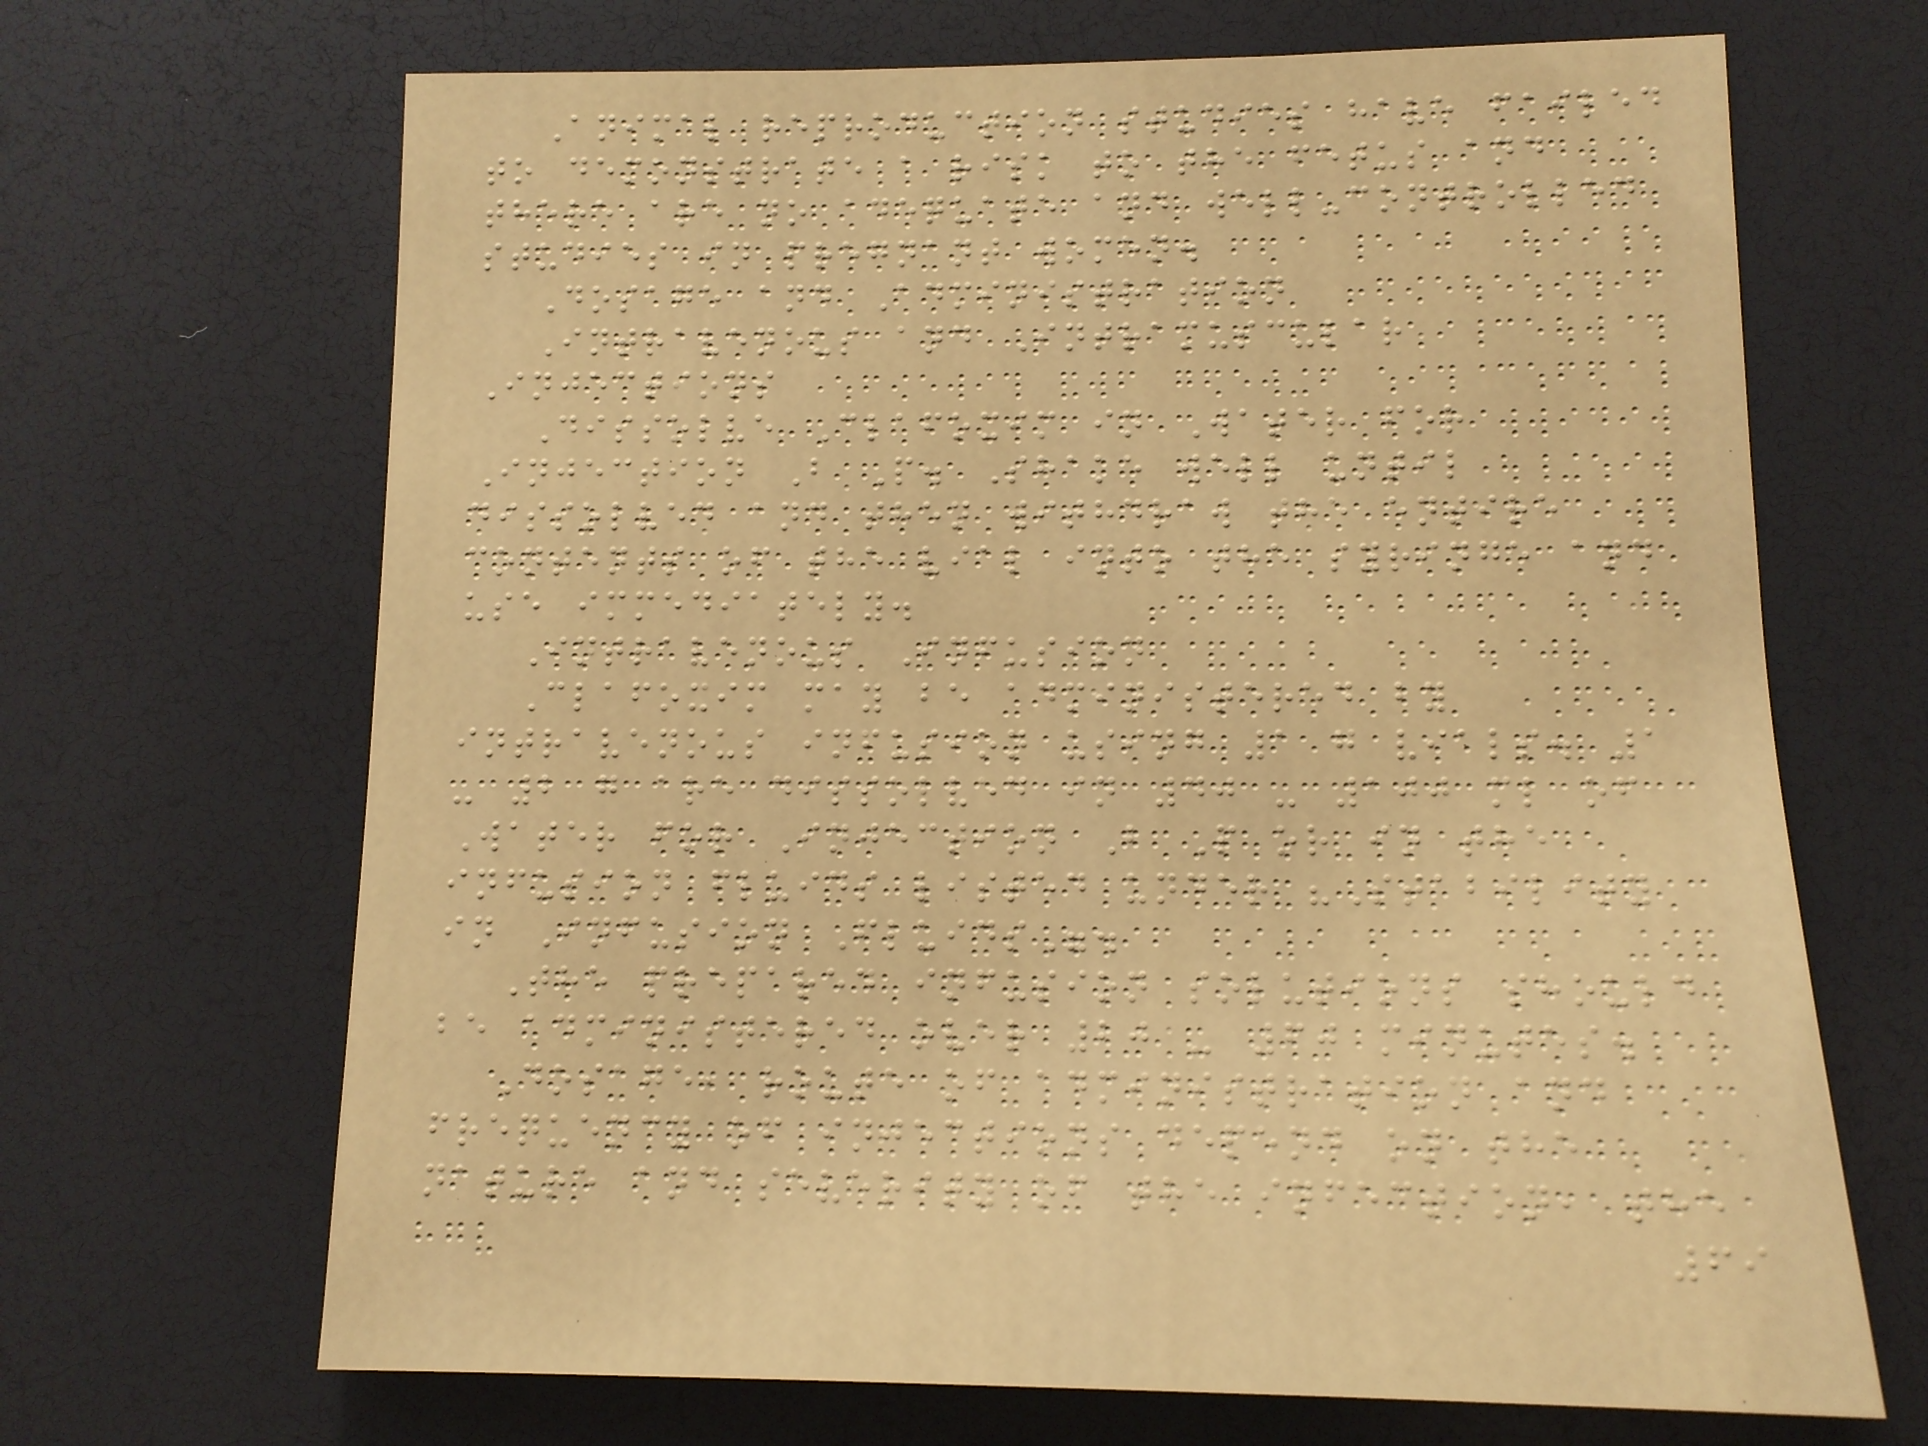Animal reproduction studies have failed
to demonstrate a risk to the fetus and
there are no adequate and well-controlled
studies in pregnant women.
Dosage and Administration
Intravenous and Intramuscular
Injections
Dissolve Clafoxim in Water for
Injection B P. Shake well until
dissolved and then withdraw the entire
contents of the vial into the syringe and
use immediately.
Intravenous Infusion
Clafoxim may be administered by
intravenous infusion using 1 g vials. 1
- 2 g are dissolved in 40 - 100 ml of
Water for Injection B P or in the
infusion fluids listed under "Stability
in Infusion Fluids".
The prepared infusion solutions should
be administered over 20 - 60 minutes.
Dosage, route of administration and
frequency of injections depend on the
nature and severity of the infection, the
69
